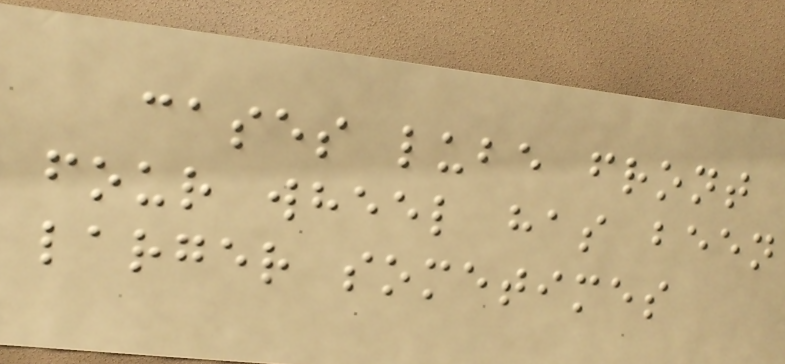cases lube front
four wheel has been
larger sometimes
